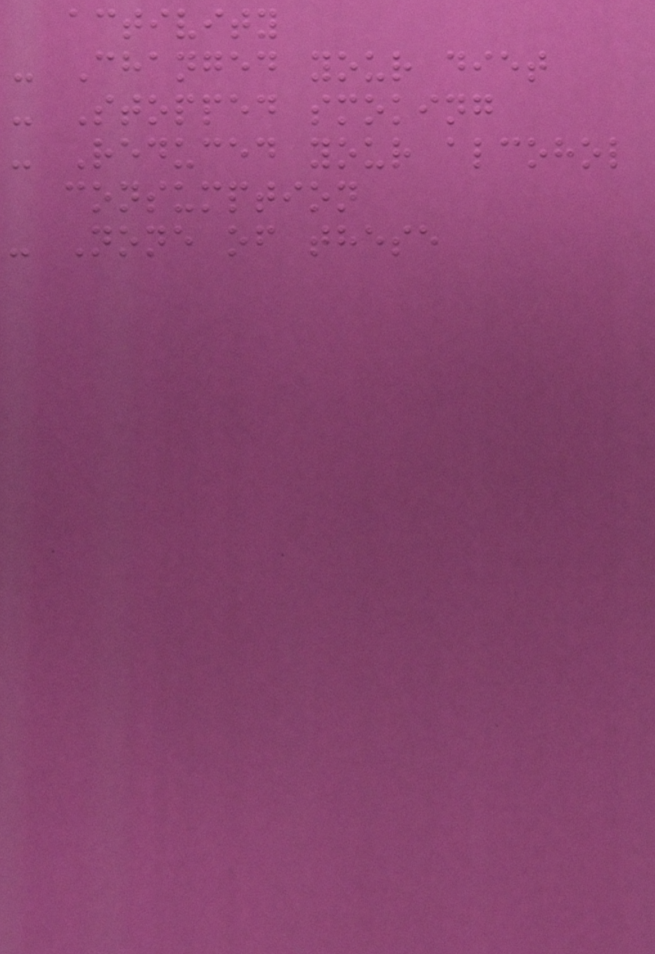activity
- Changed your diet
- Stopped smoking
- Reduced your alcohol
consumption
- None of these
